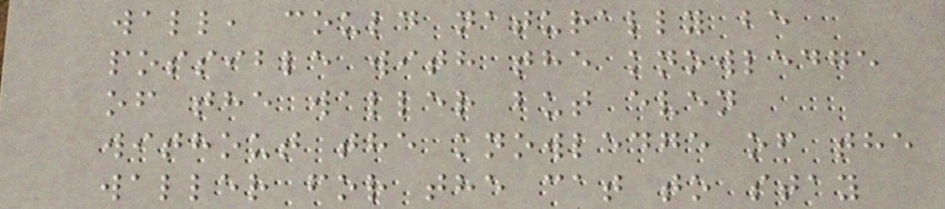wall, could naturally be
possible with the knowledge
of the waller but even
without the knowledge of the
waller for the cat to stay
